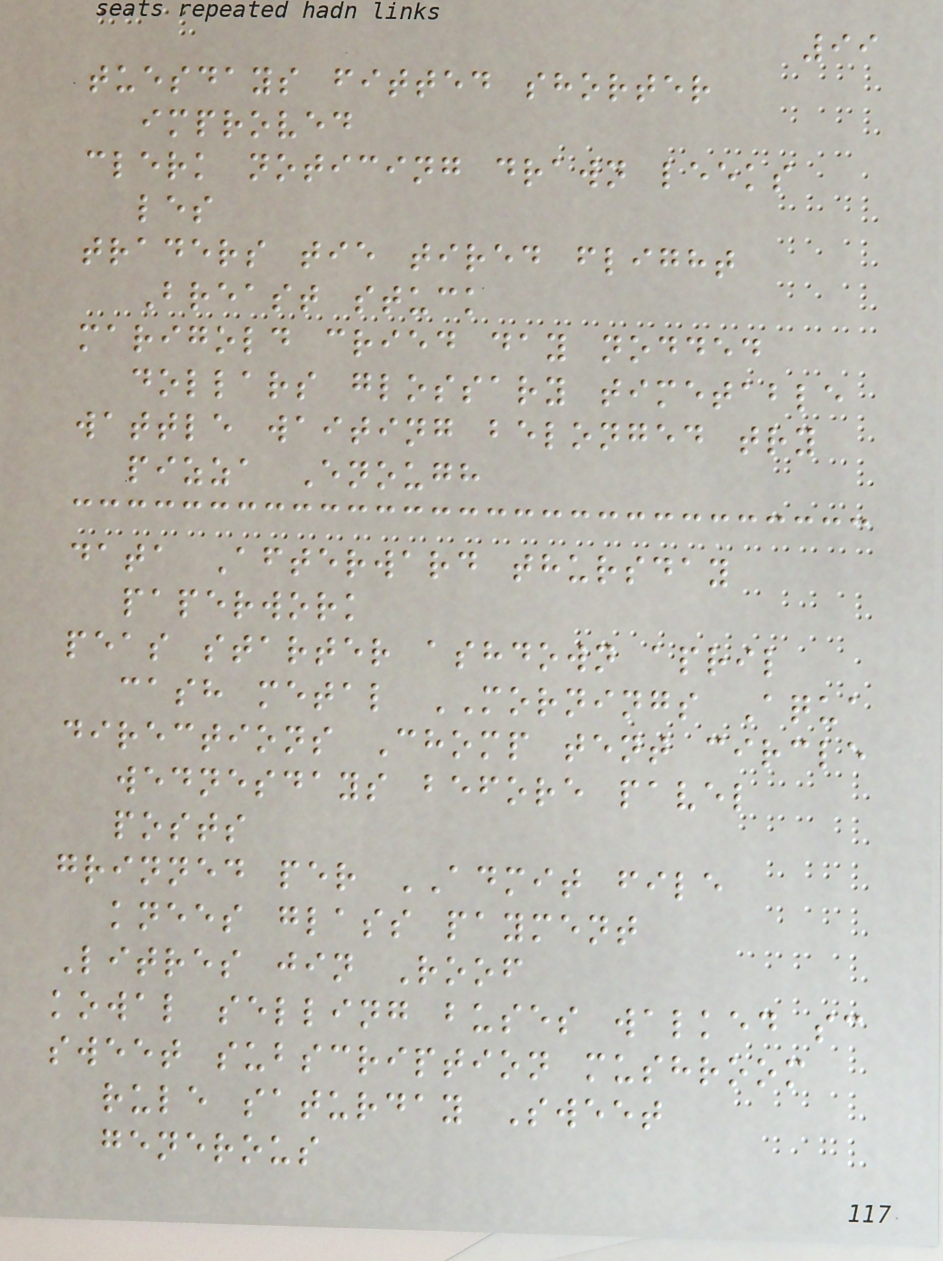99
tuesdays fitted shorter
improved
clerk noticing drawn leeks
les
traders tie tired flight
Breast stuck
marigold cried day nodded
dollars glossary timetable
wattle waiting belonged try
pizza Enough
data Afterward thursday
paperwork
peas starter ashdown april
cash metal MORNINGS Aqua
directions Chomp tent circle
wednesdays before pavel
posts
grinned per ADMIT file
knees glass payment
Litres jin Roof
kowal selling buses walked sc
sweet subscription mushroom
rule saturday Sweet
generous
